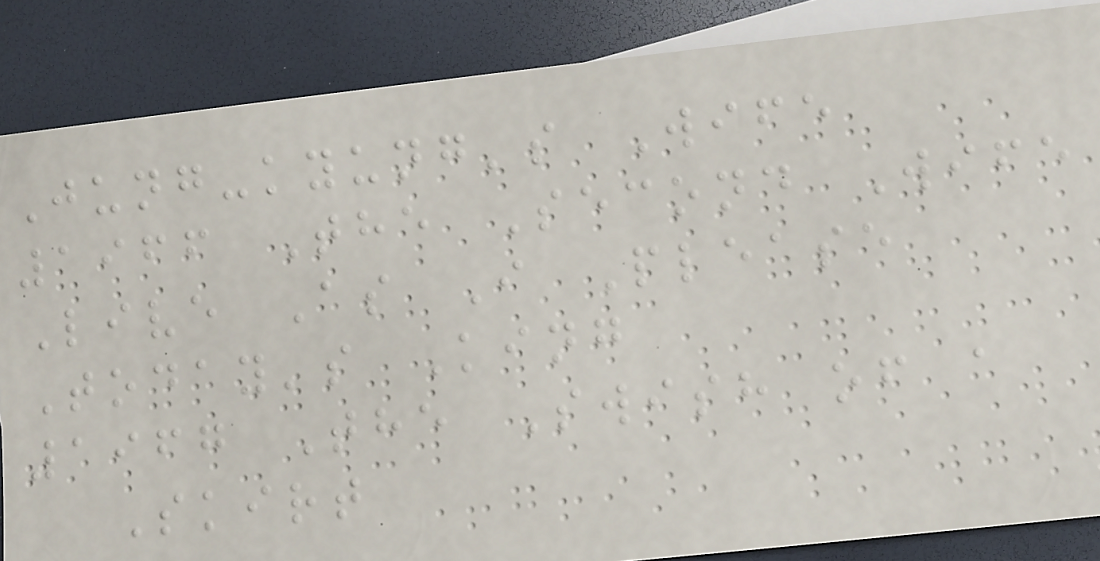Jung-kyung's Wife
1966 The Second Wife
Live As I Please
Today's King
1967 The Swish of a
Skirt
